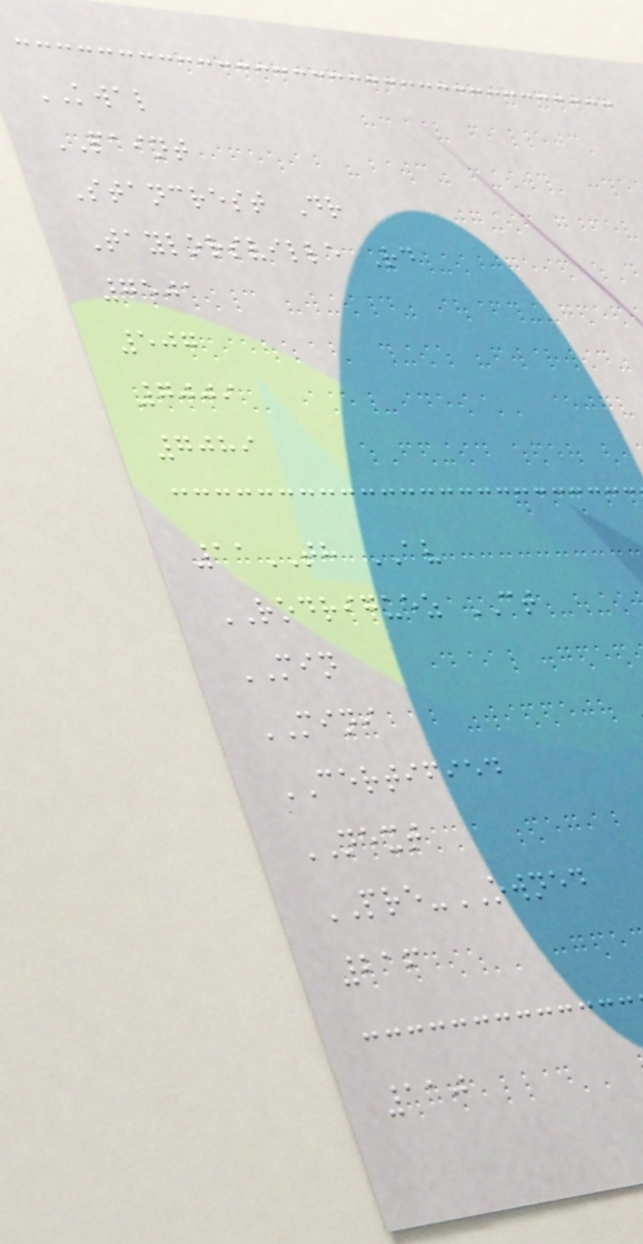KWAL
PAINT
Stancrest Dr
Taylorsville Rd
7501
507
7009
7089
11TH AV
RODRIGUEZ CT
MIN
MINI
CERTIFIED
NEXT
PRE-OWNED
216
110
